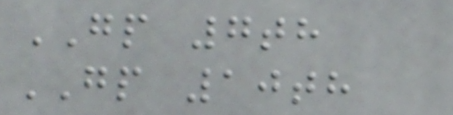GP 7th
GP 10th
